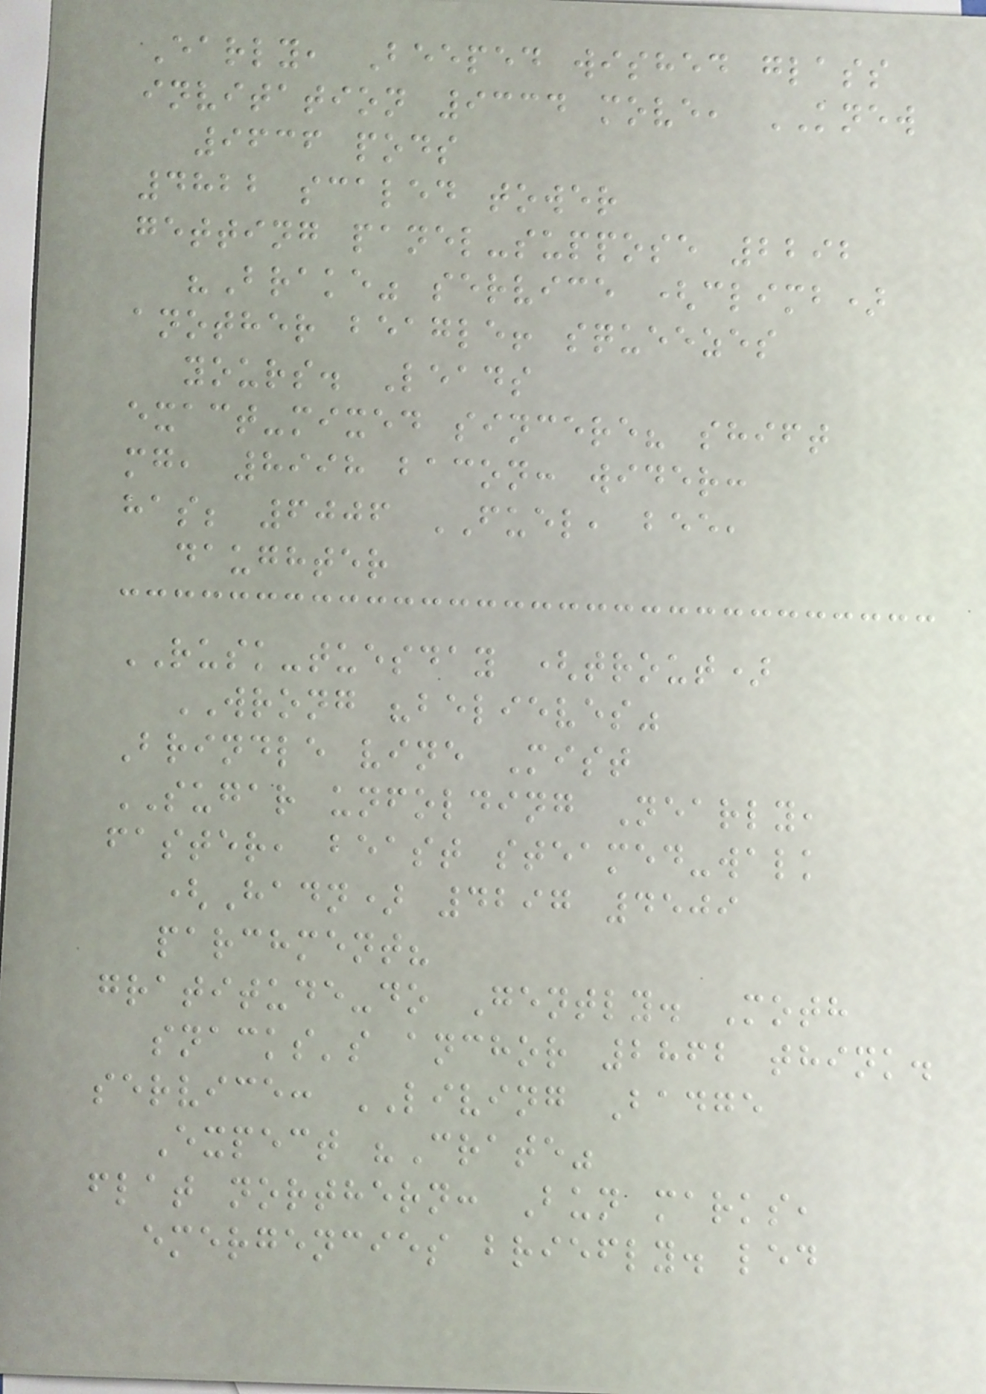Early, Beeped wished glass
invitation 9334 move, KNEW
9636 pods
4822 scaled tower
getting panel-suppose 2292
"Brake" service (climb)
another beagle! squeezes
yours. Leads
exact-mixed sincere? shift
mg, 8998 bacon: wider:
has; 6006 FUEL, bee,
daughter
RUSK-tuesday (trout)
WRONG "believes"
Brindle vine Mist
SUGAR unfolding Nearly,
faster, beast steamed-walk
(Hadn) 4297 4509
parchment?
gratitude-do Gently. Moth
snacks's anchor 2862 think.
service: LIVING Badge
Expect "Crate"
flat northern: Bun marks,
emergencies briefly. led
